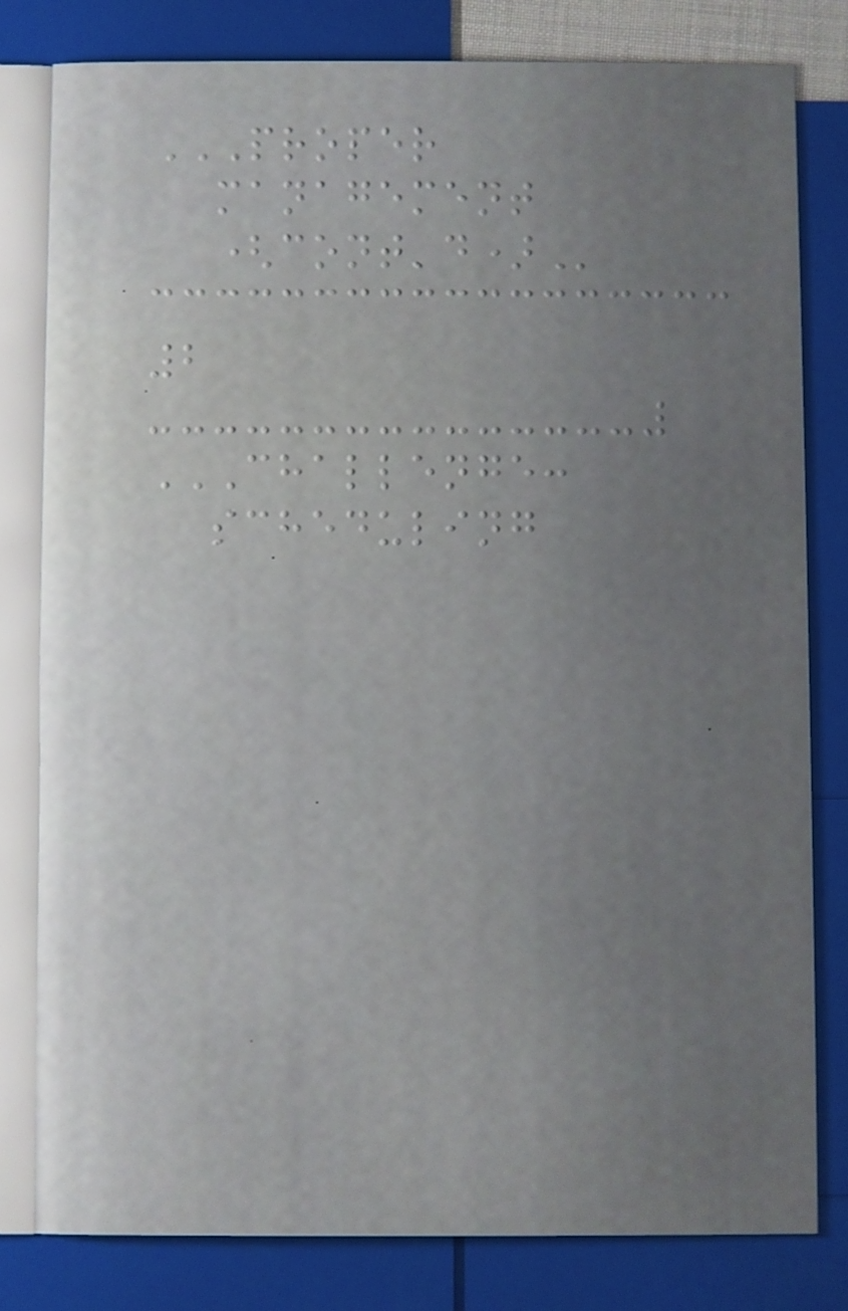PROPER
MANAGEMENT
(CONT'D)
2
CHALLENGE:
SCHEDULING
